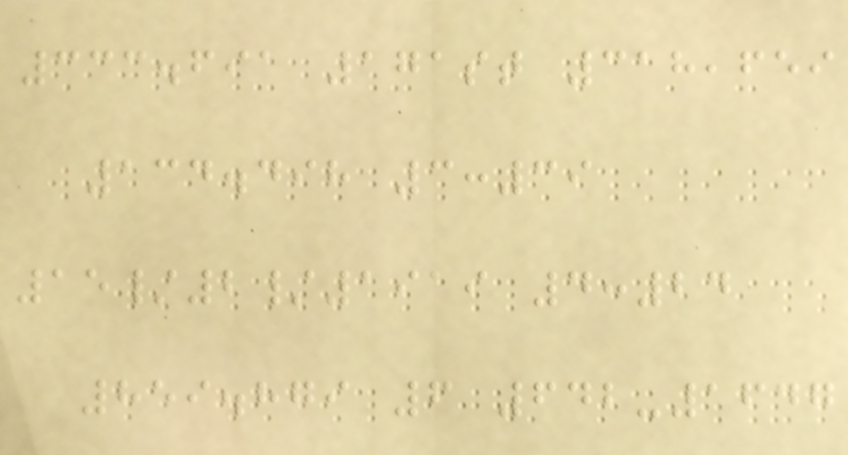333.691 171st 318,659
134.498 3:39
15/2/1919 4:24
859.879 6 642-1647
